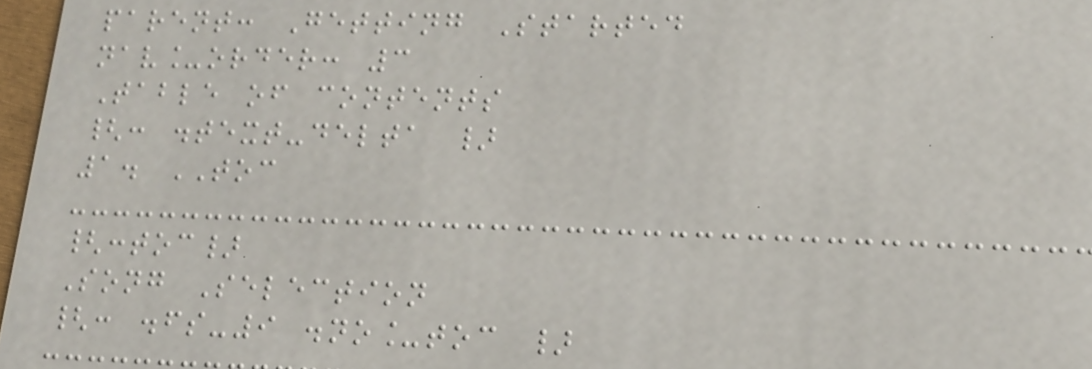parent: Getting Started
nav_order: 3
Table of contents
{: .text-delta }
1. TOC
{:toc}
Song Selection
{: .fs-9 .no_toc }
